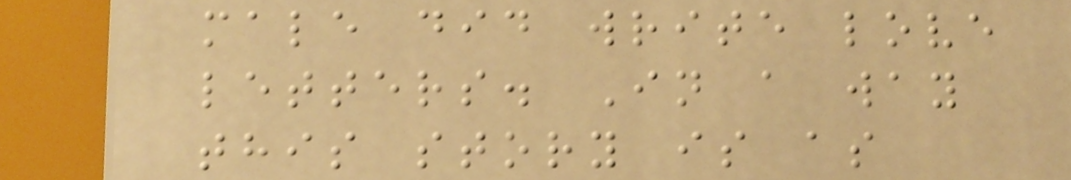male did write love
letters. In a way
this story is as
